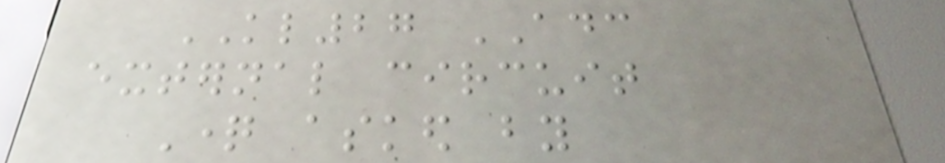KL27 ADC
external circuit
Question asked by
